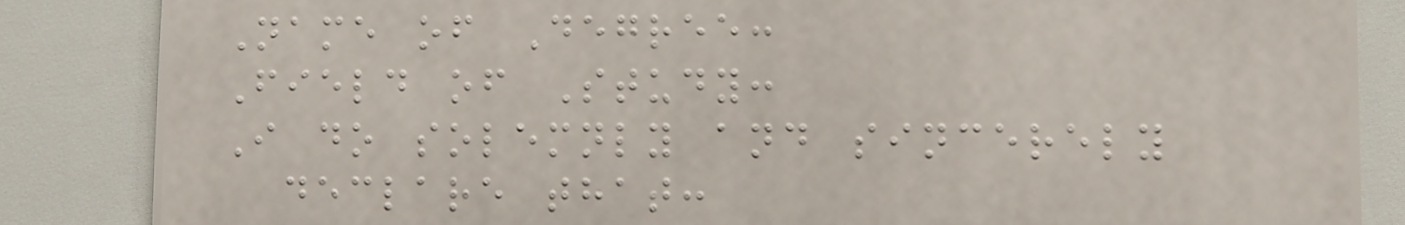Name of Degree:
Field of Study:
I do solemnly and sincerely
declare that:
